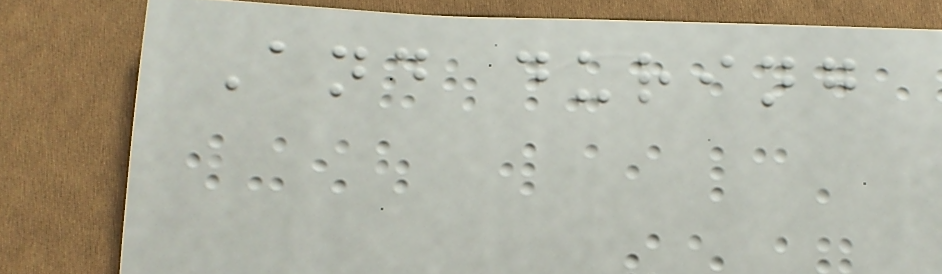And during
